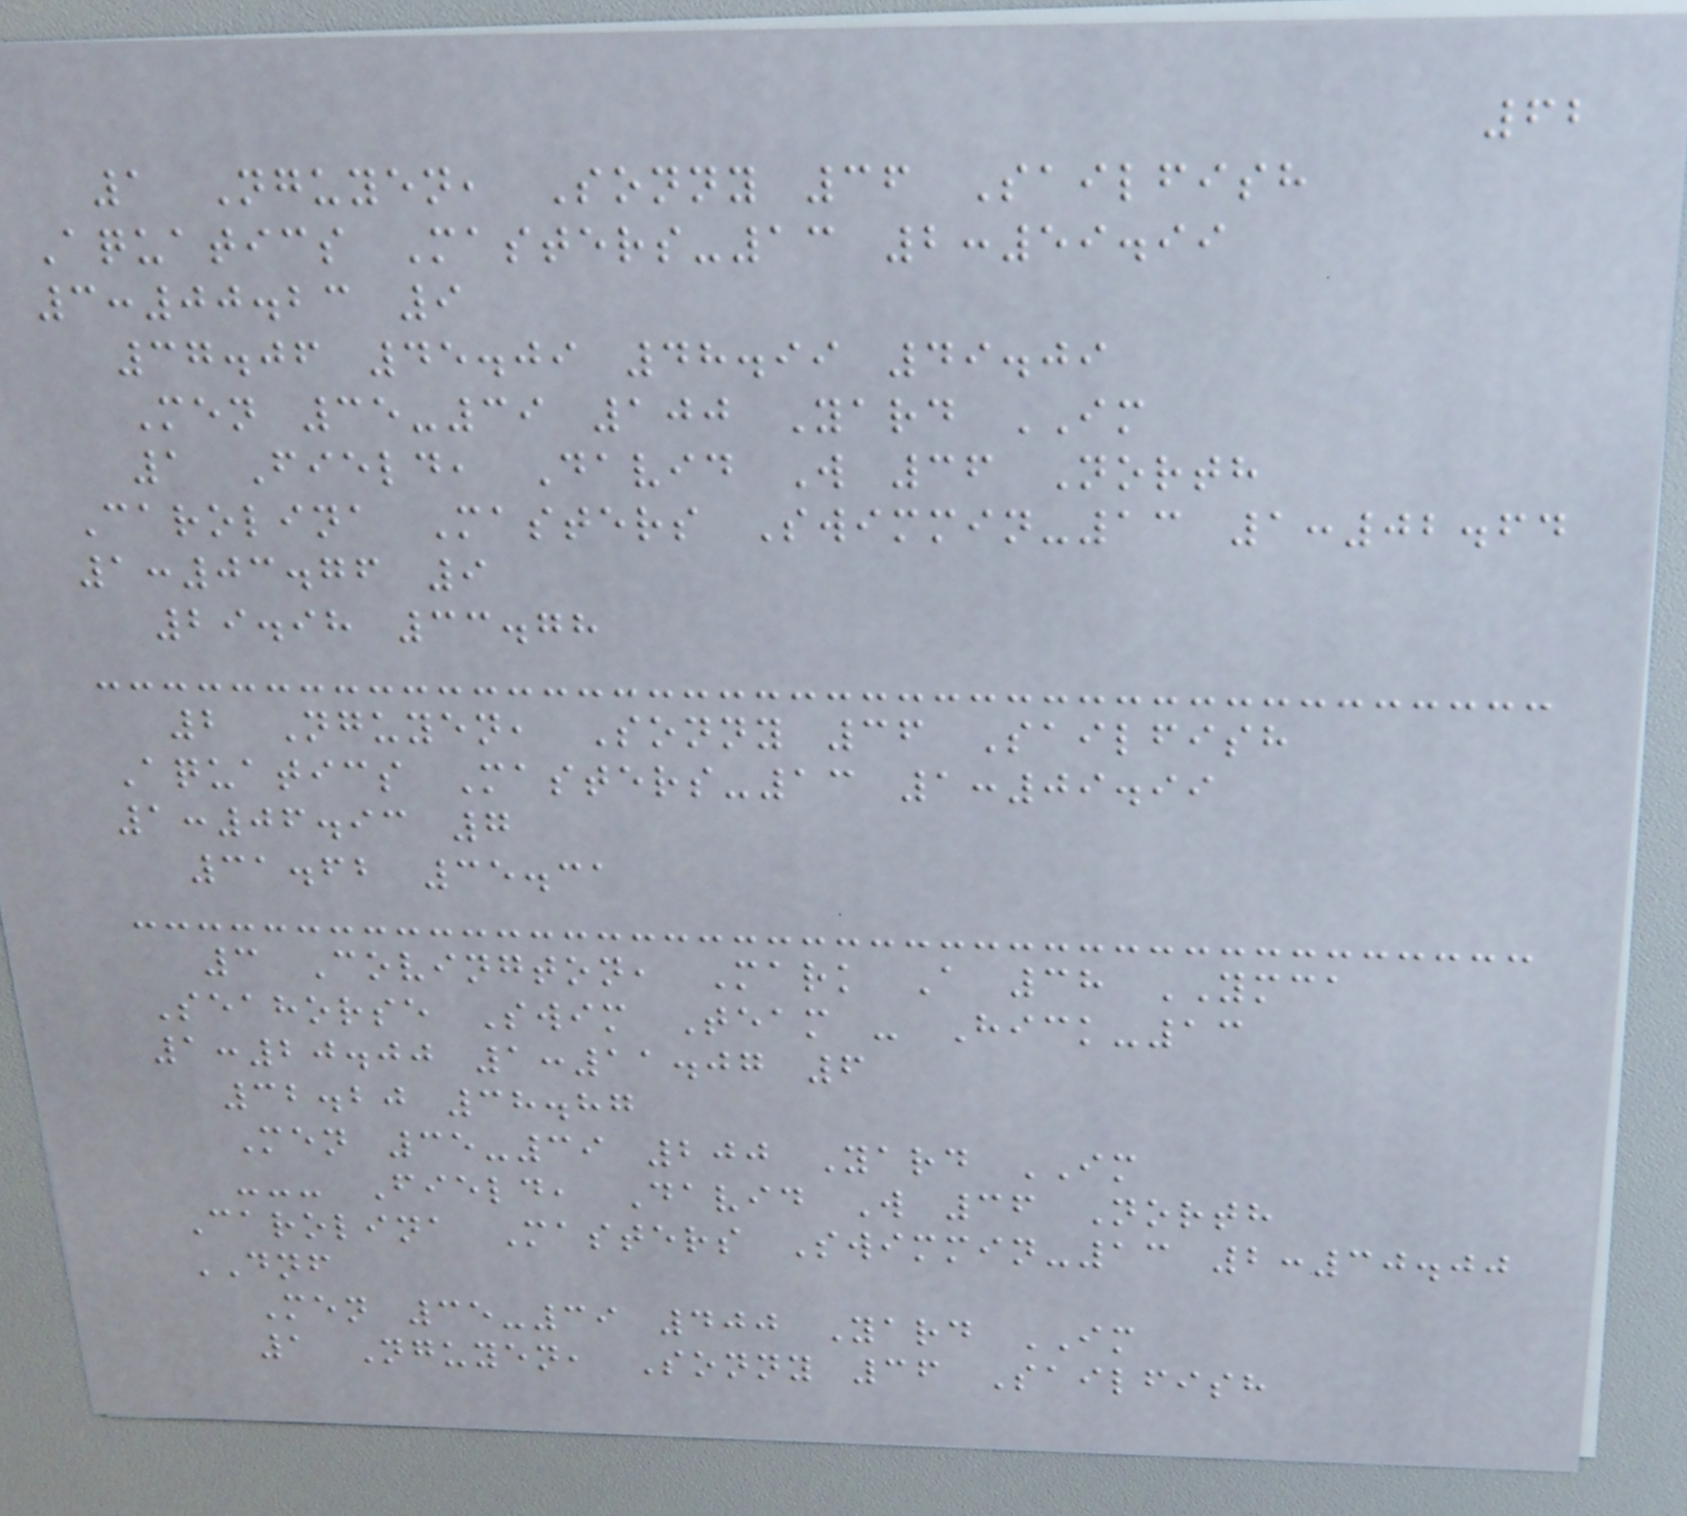62
1 Nguyen, Sonny 36 Sailfish
Aquatics Masters-13 2:59.99
3:00.23 9
37.06 45.09 48.99 49.09
Men 35-39 100 Yard IM
1 Field, David W 36 North
Carolina Masters Swimmin-13 1:02.64
1:03.76 9
29.98 33.78
2 Nguyen, Sonny 36 Sailfish
Aquatics Masters-13 1:09.99
1:06.93 7
31.62 35.31
3 Covington, Mark A 38 YMCA
Seahorse Swim Team - Hick-13
1:20.00 1:11.07 6
32.20 38.87
Men 35-39 200 Yard IM
--- Field, David W 36 North
Carolina Masters Swimmin-13 2:30.00
DNF
Men 35-39 400 Yard IM
1 Nguyen, Sonny 36 Sailfish
